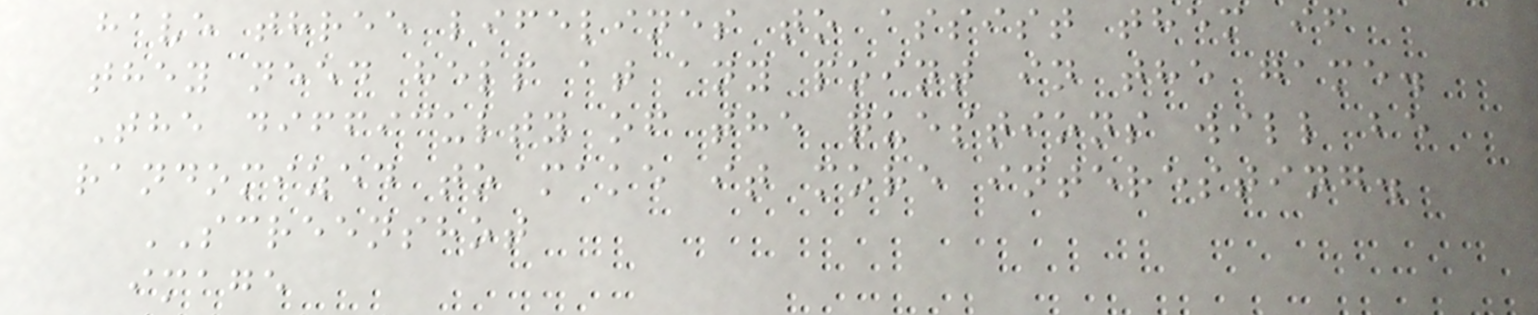have three lifelines to assist them if
they need help at any point in the game.
The difficulty of the questions will be
randomized to make it more interesting.
SCREENSHOT
image
